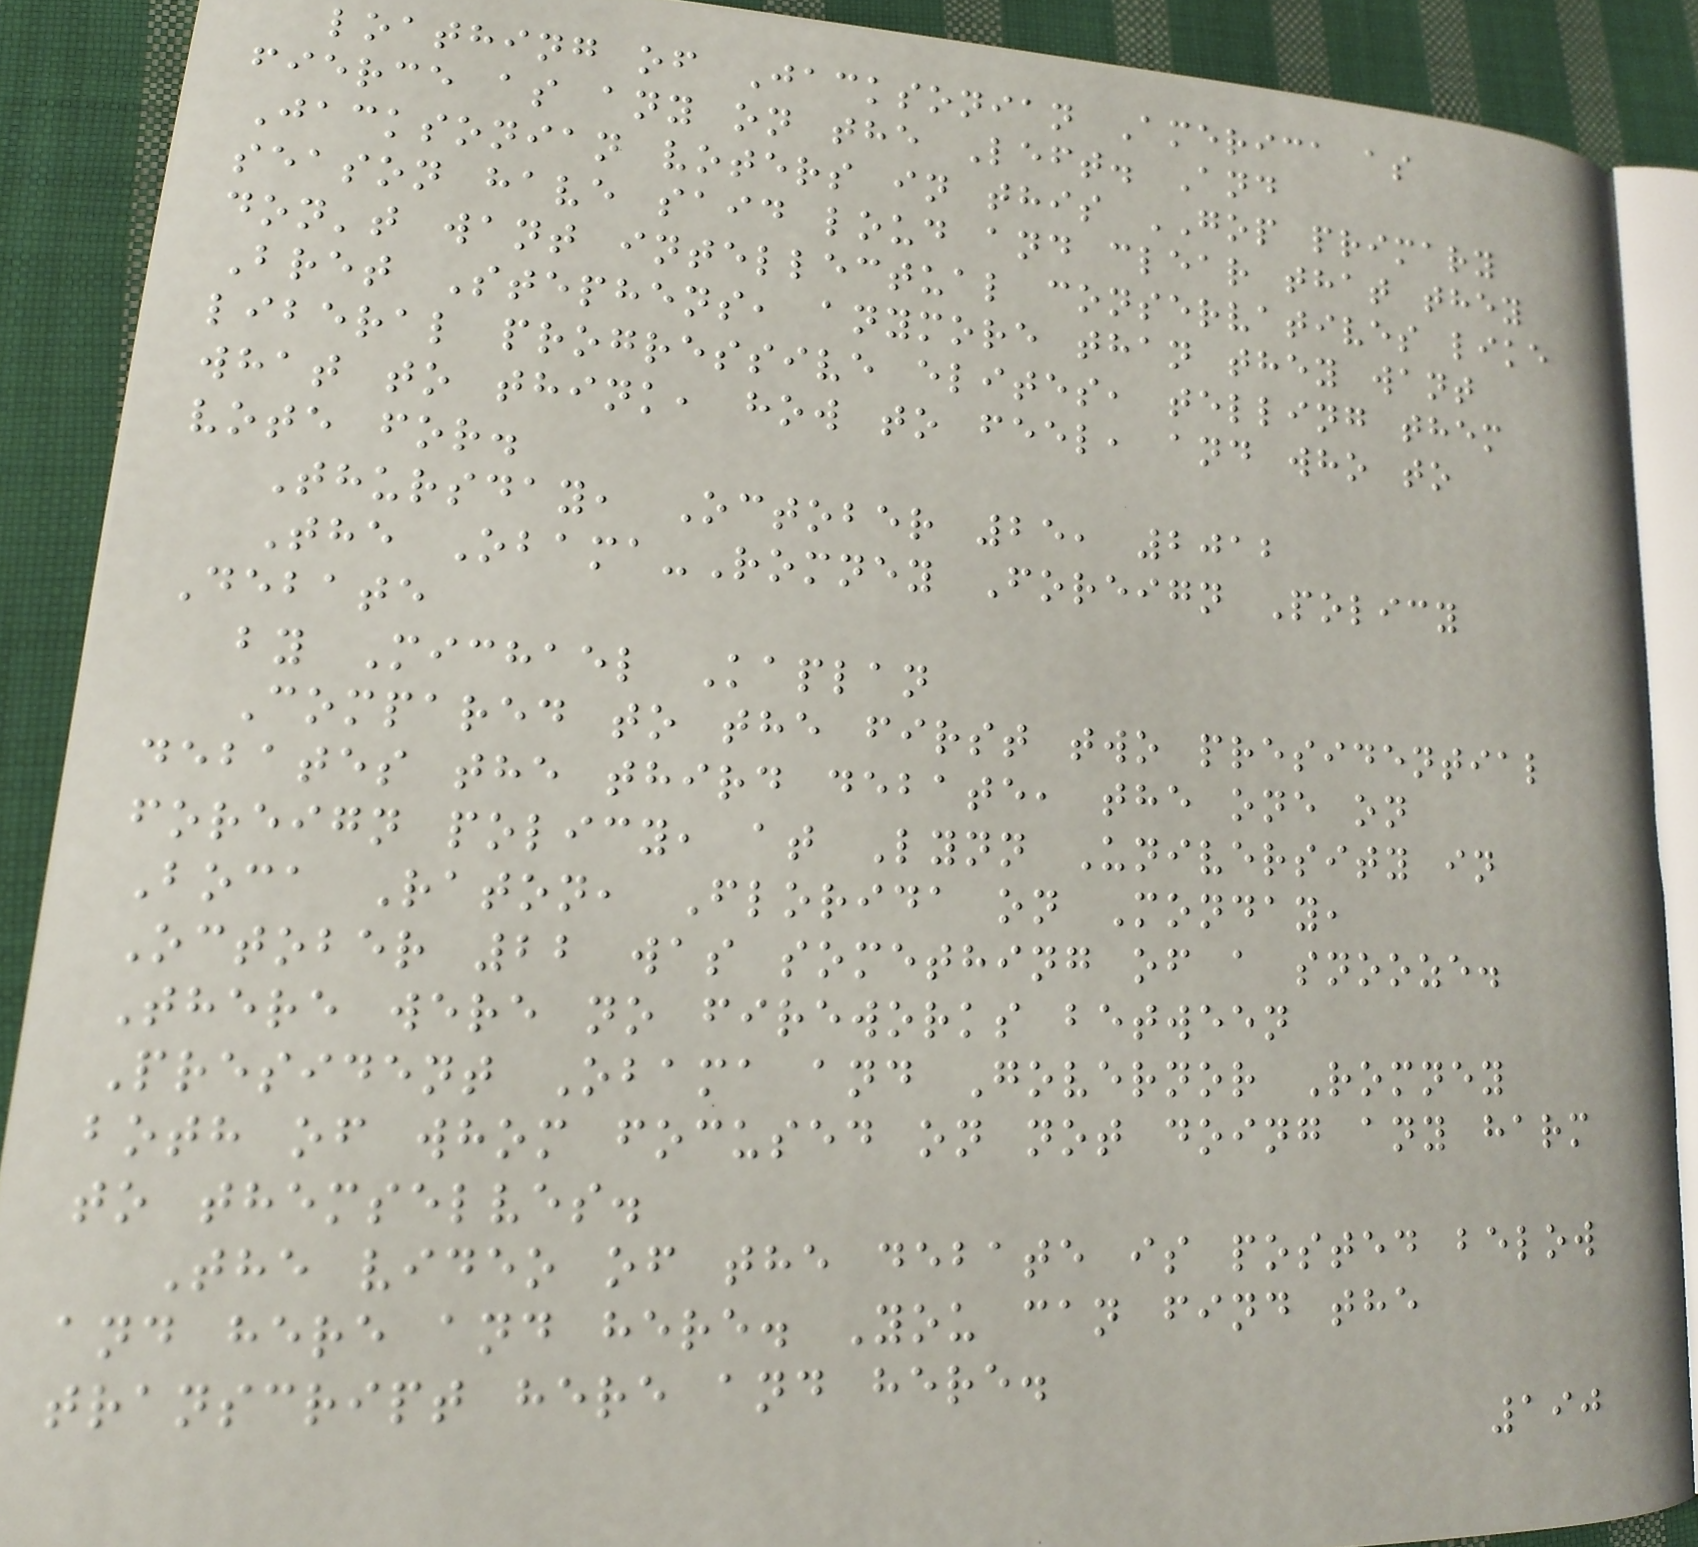loathing of Jacksonian America as
fierce as any on the Left. And
Jacksonian voters in this GOP primary
season have said loud and clear that they
don't want intellectual conservatives like
Bret Stephens, anymore than they want
liberal progressive elites, telling them
what to think, how to feel, and who to
vote for.
Thursday, October 25, 2012
The Obama-Romney Foreign Policy
Debate
by Michael Kaplan
Compared to the first two presidential
debates the third debate, the one on
foreign policy, at Lynn University in
Boca Raton, Florida on Monday,
October 22 was something of a snooze.
There were no fireworks between
President Obama and Governor Romney
both of whom focused on not doing any harm
to themselves.
The video of the debate is posted below
and here and here. You can find the
transcript here and here.
190
